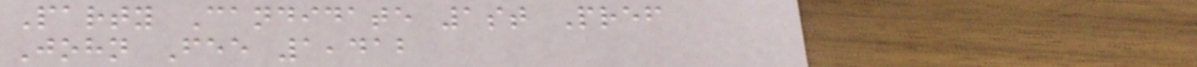Party Candidate 1st Pref
John Fee 1,412
